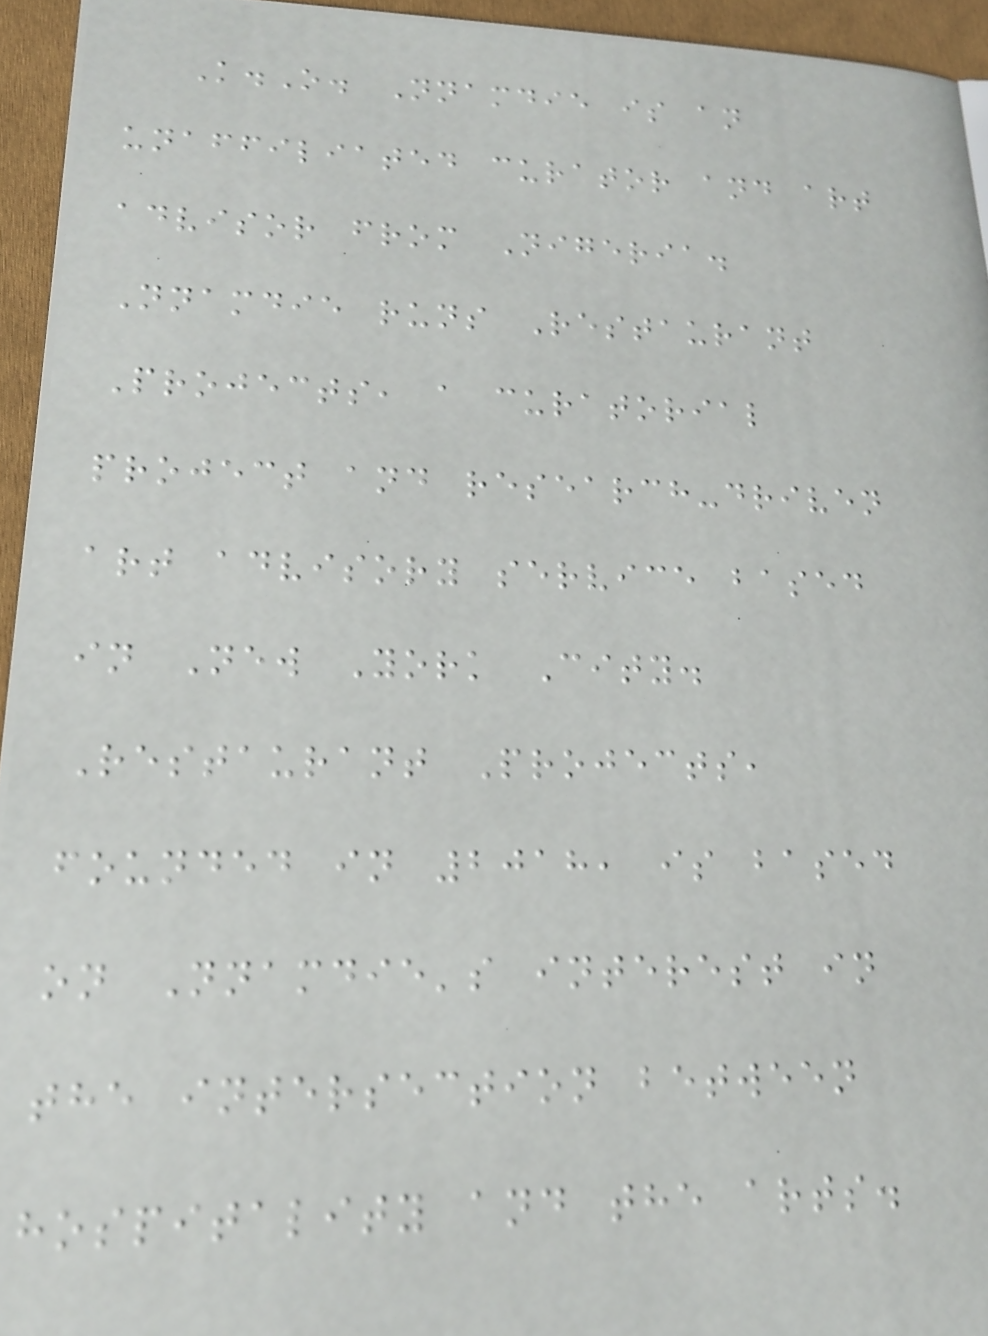K.O. Nnamdie is an
unaffiliated curator and art
advisor from Nigeria.
Nnamdie runs Restaurant
Projects, a curatorial
project and research-driven
art advisory service based
in New York City.
Restaurant Projects,
founded in 2018, is based
on Nnamdie's interest in
the intersection between
hospitality and the arts.
